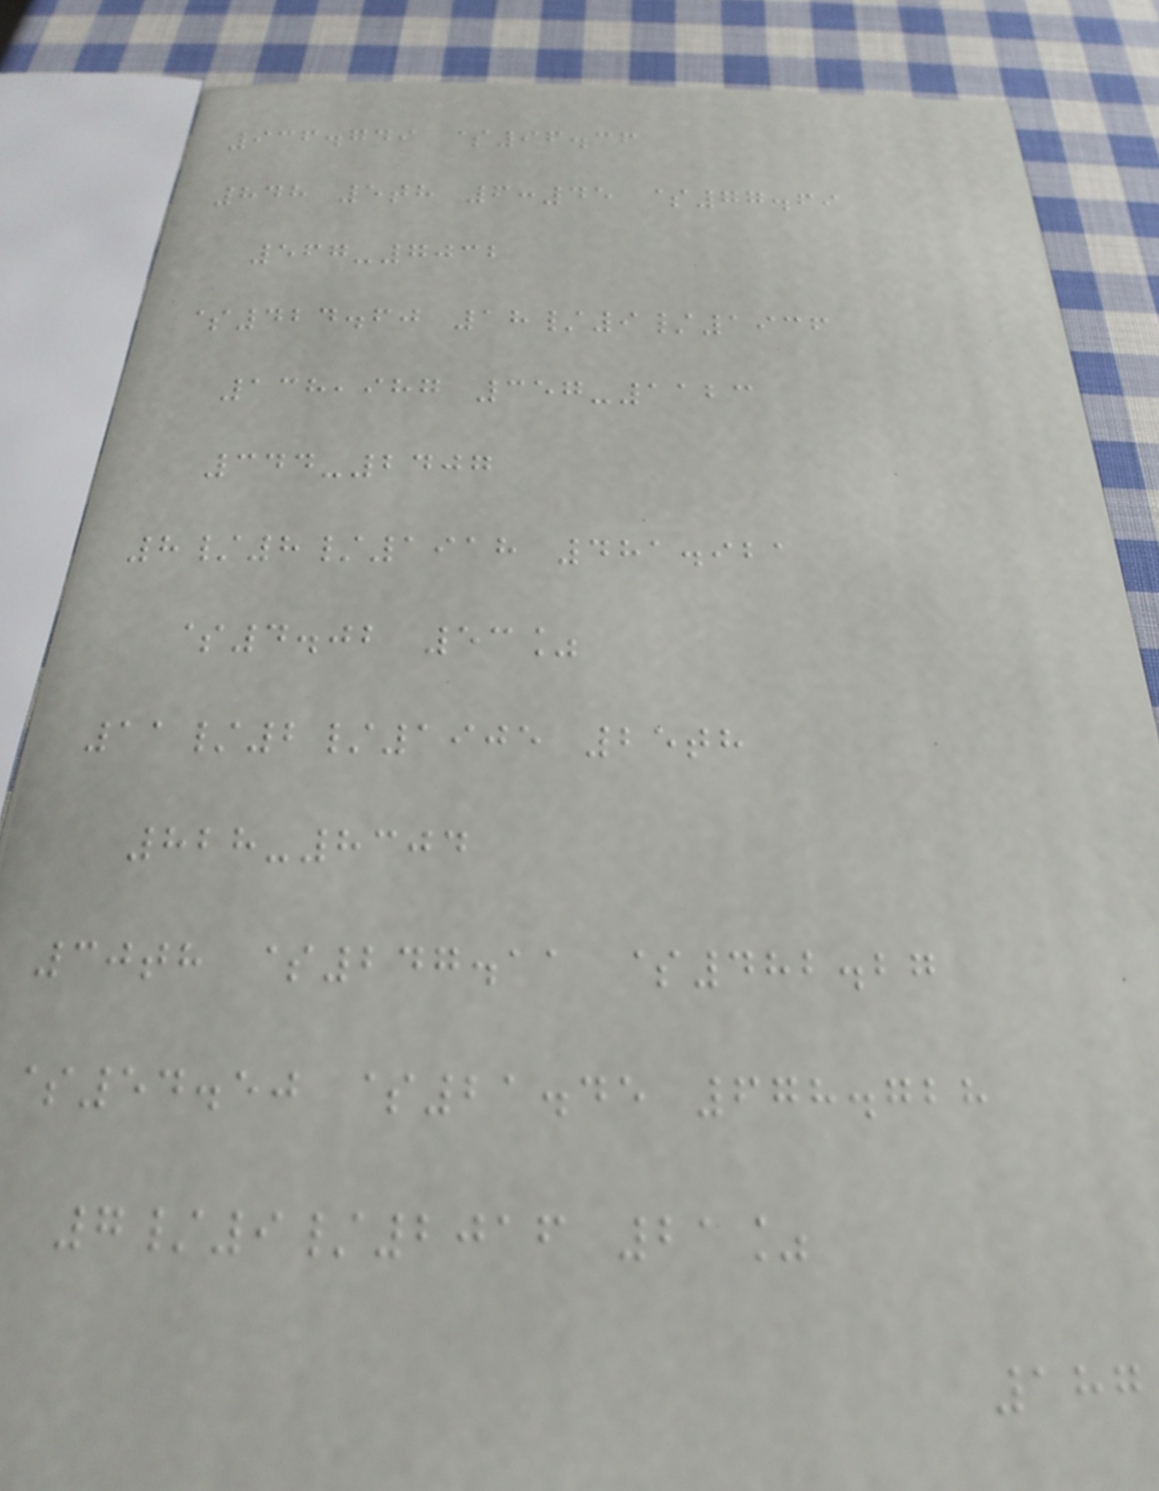936.749 $96.36
848 5th 6:45 $77.69
567-7032
$424.60 18/9/1936
138,987 357-1123
344-2407
8/8/1918 481.921
$4.02 53%
11/2/1905 25th
828-8304
30th $247.11 $482.27
$54.50 $21.45 678.728
7/9/2016 21%
187
